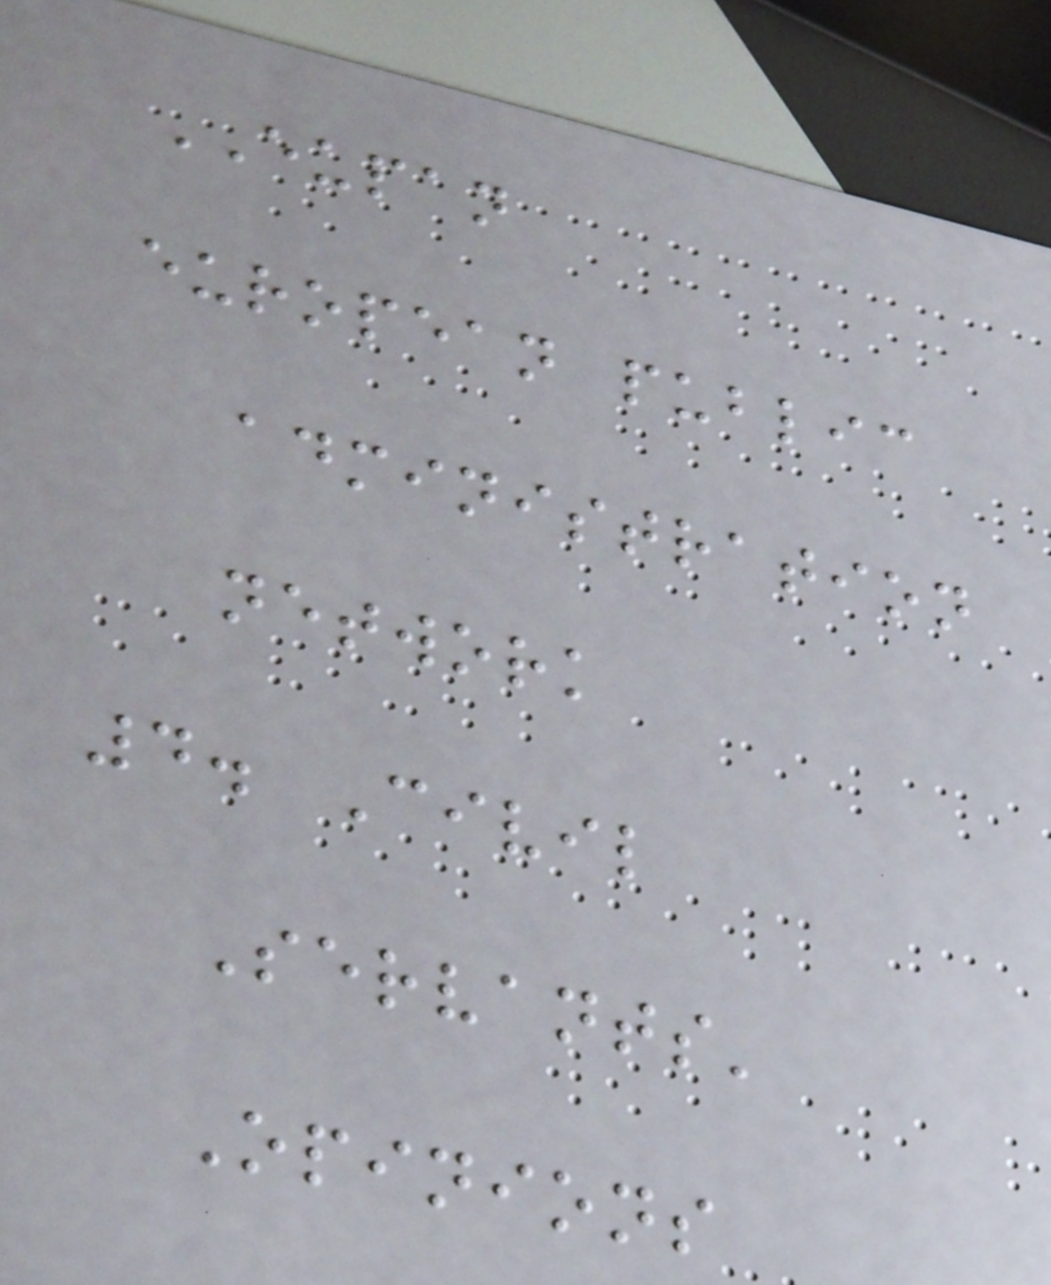EUPAN
european public
administration
network
4. Civil
Servants'
Opinions
